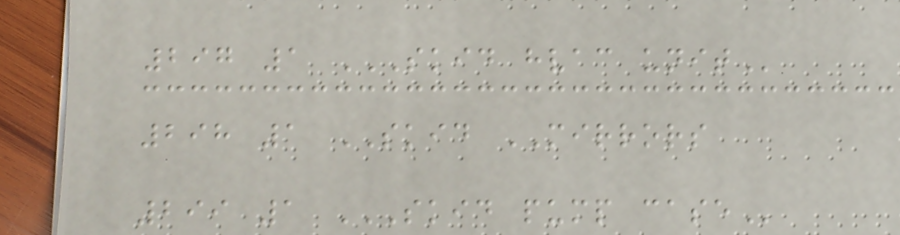297 1 SKID HVAC UNIT
298 1 SKID MIRRORS
299 1 SKID PUMP CASE
